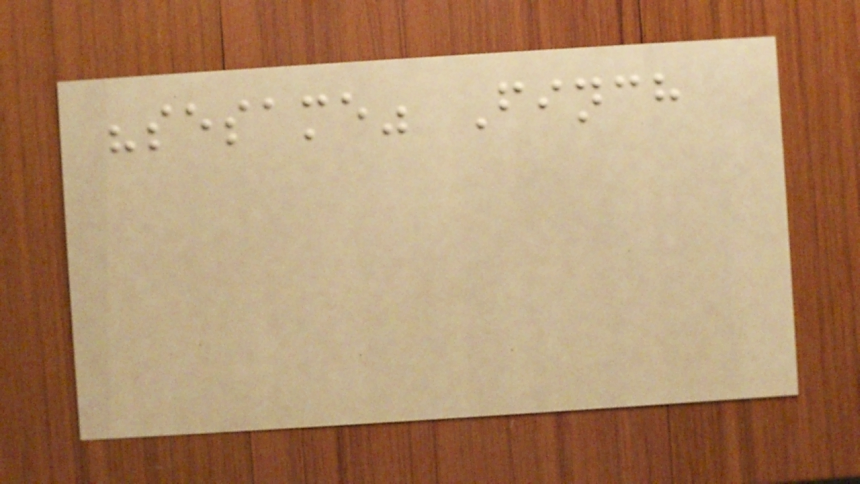"sesame" Finch
